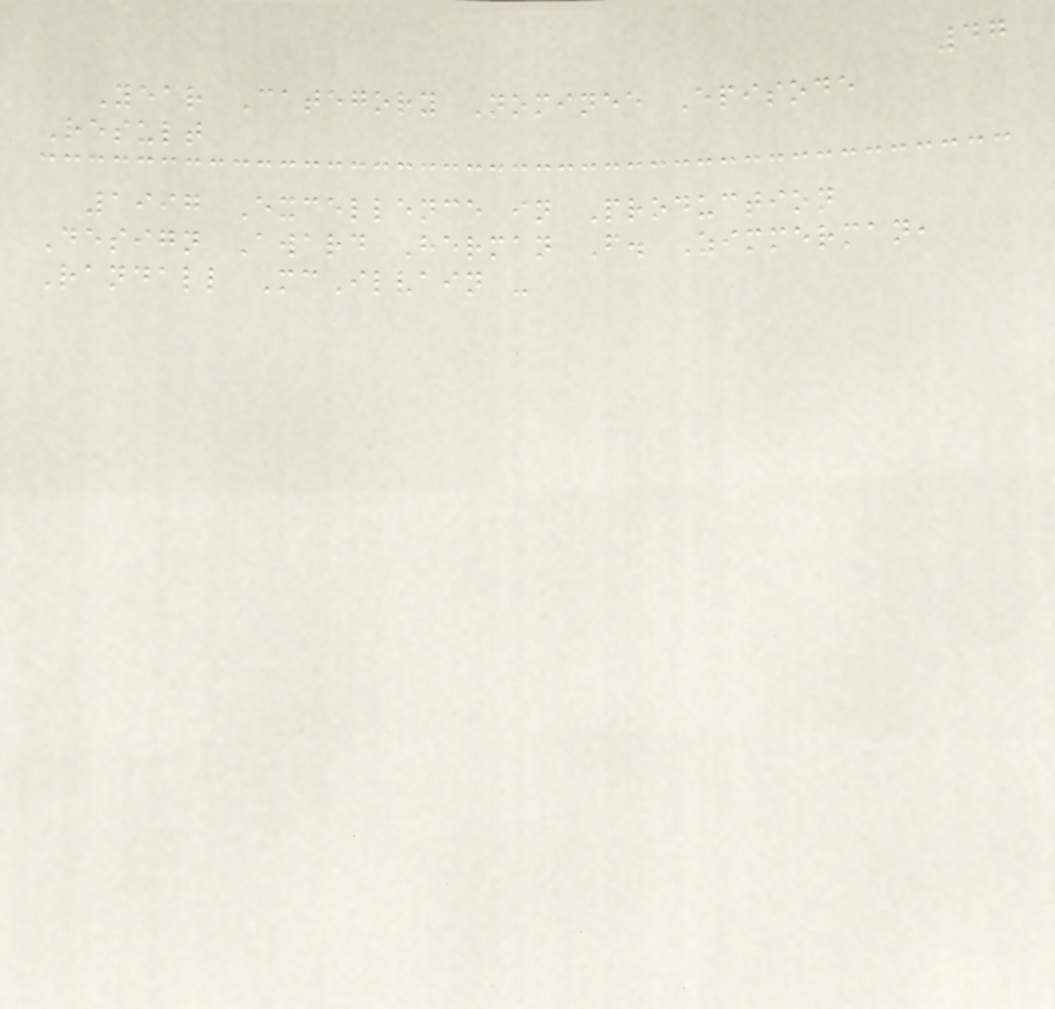47
Year Category Nominee Episode
Result
1997 Excellence in Production
Design Award Herman F. Zimmerman,
Randall McIlvain -
